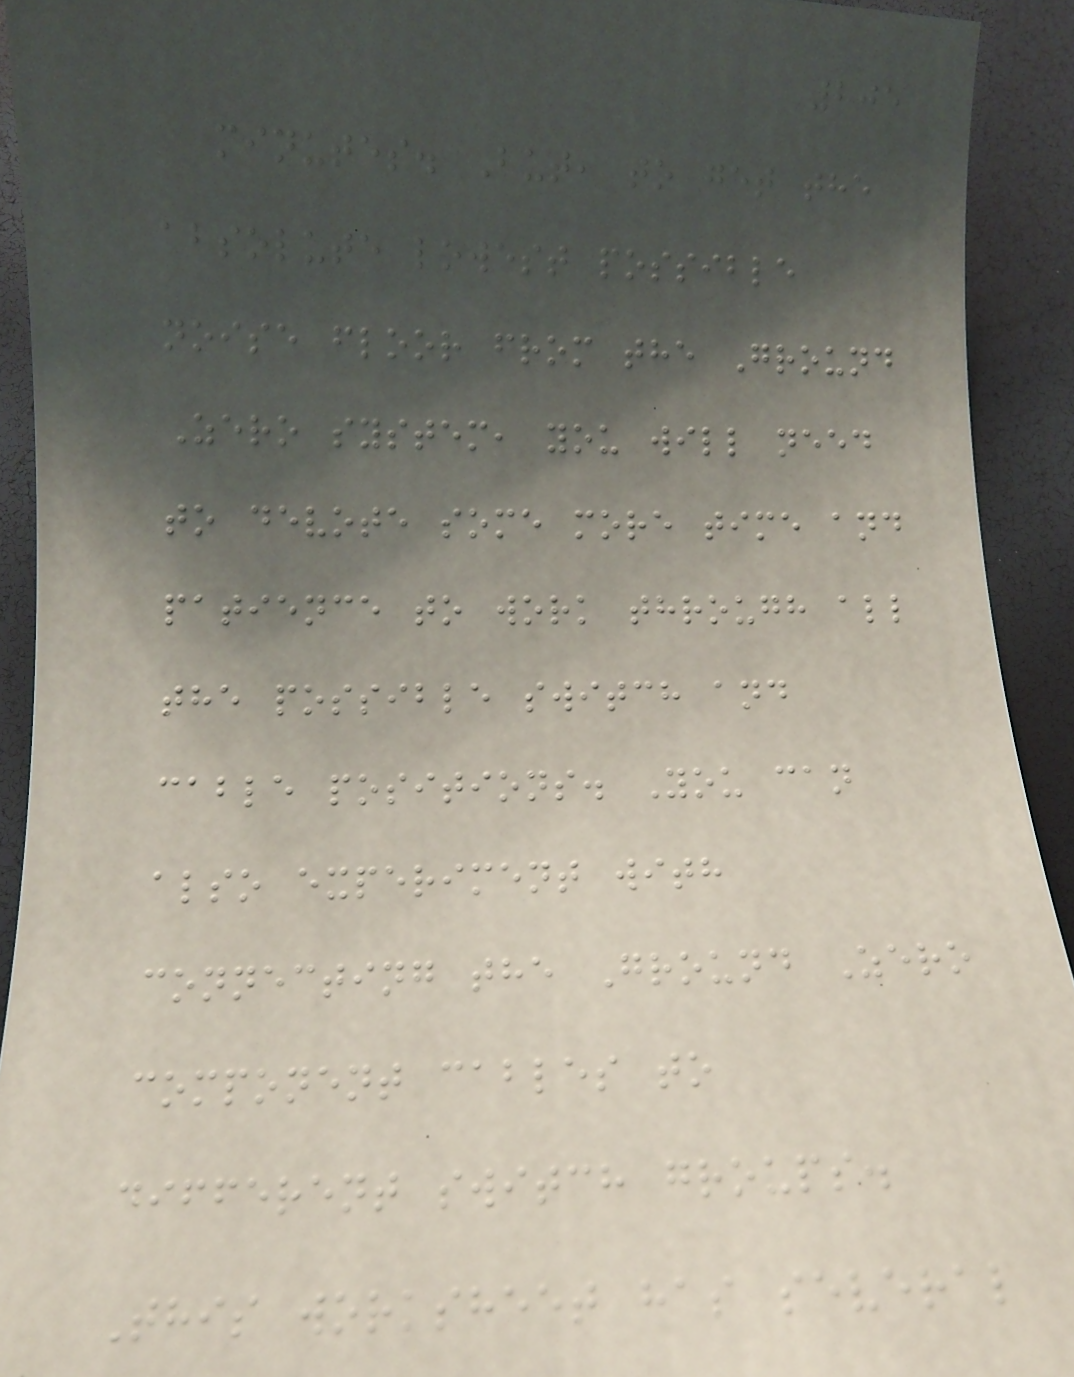205
minutes. But, to get the
absolute lowest possible
noise floor from the Ground
Zero system, you will need
to devote some more time and
patience to work through all
the possible switch and
cable positions. You can
also experiment with
connecting the Ground Zero
component cables to
different switch groups.
This worksheet has several
